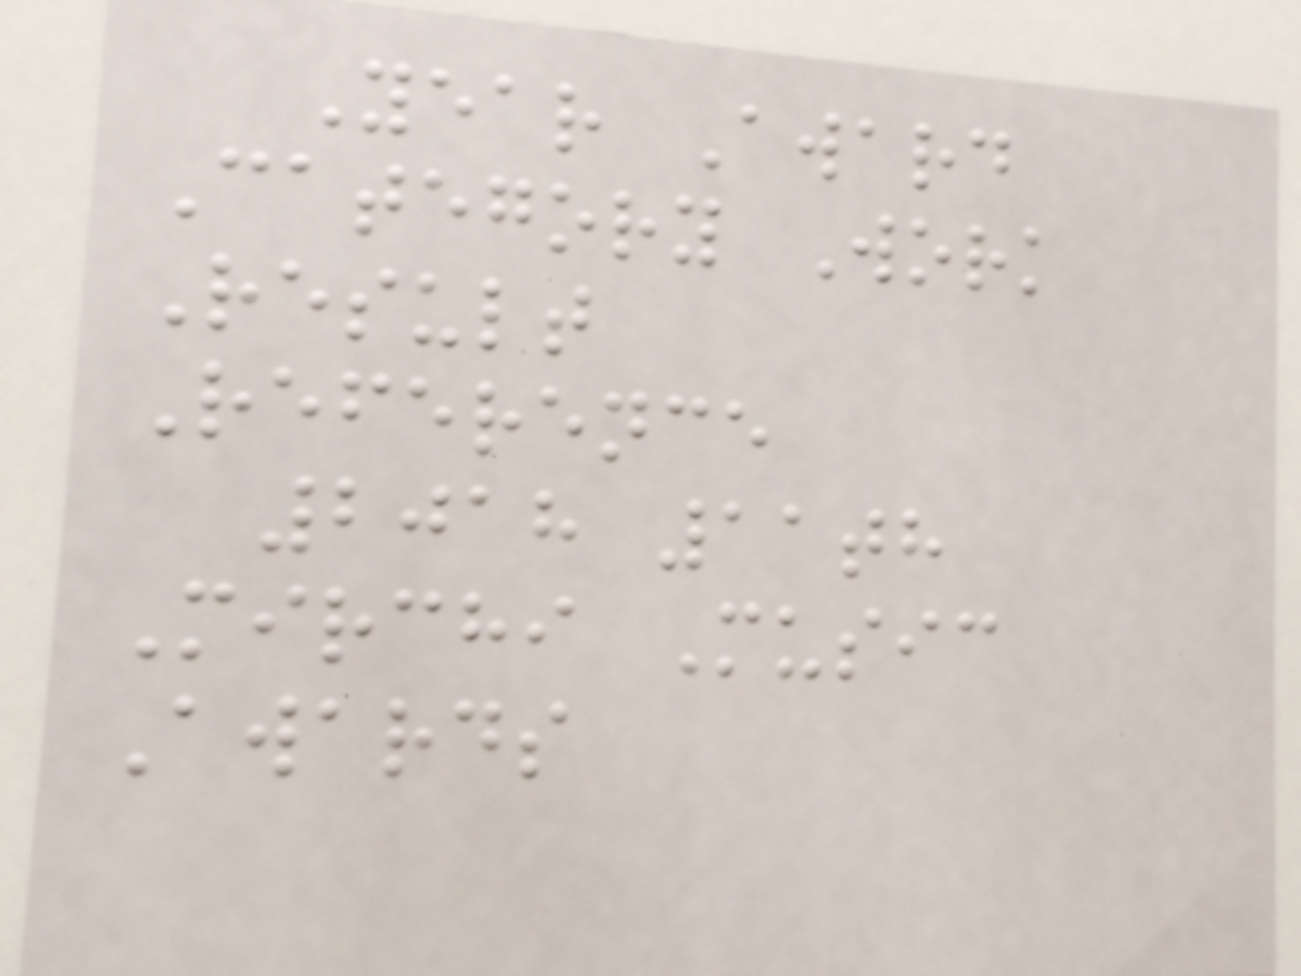Year Award
Category Work
Result
Reference
2018 11th
Mirchi Music
Awards
